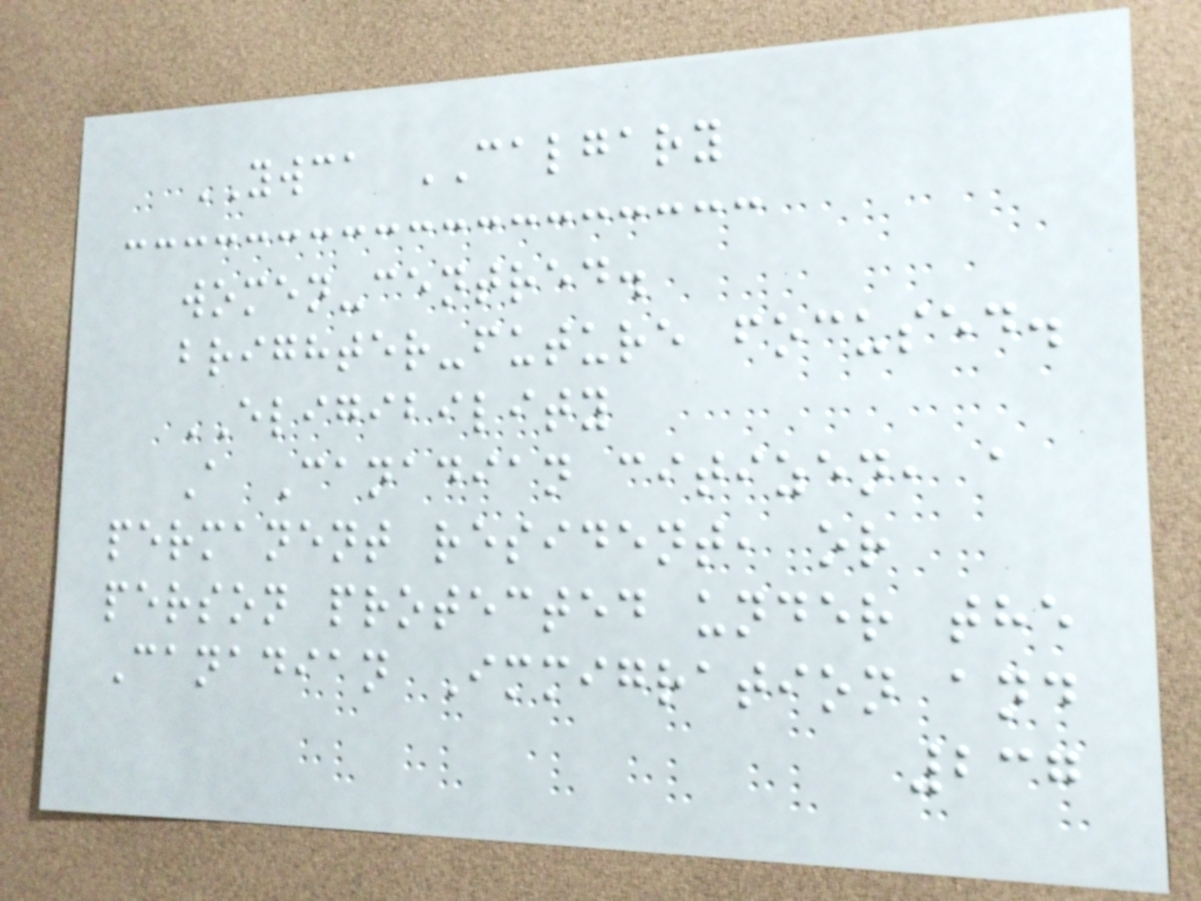YWCA CALGARY
women-centred.
brighter-future focused.
ELIGIBILITY
A Canadian citizen, a
permanent resident, or
person protected under the
Canadian Immigration and
237
